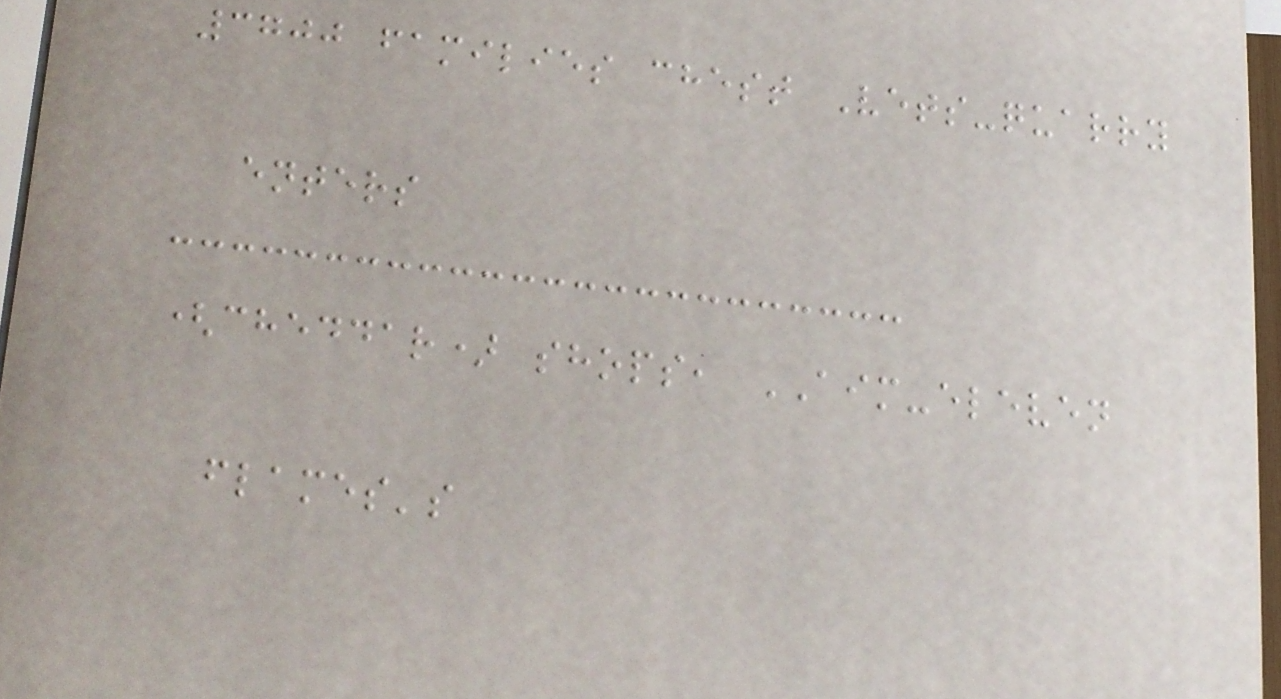3700 families chest Vets-quarry
enters
(cheddar) shops, AIM-eleven
flames's
